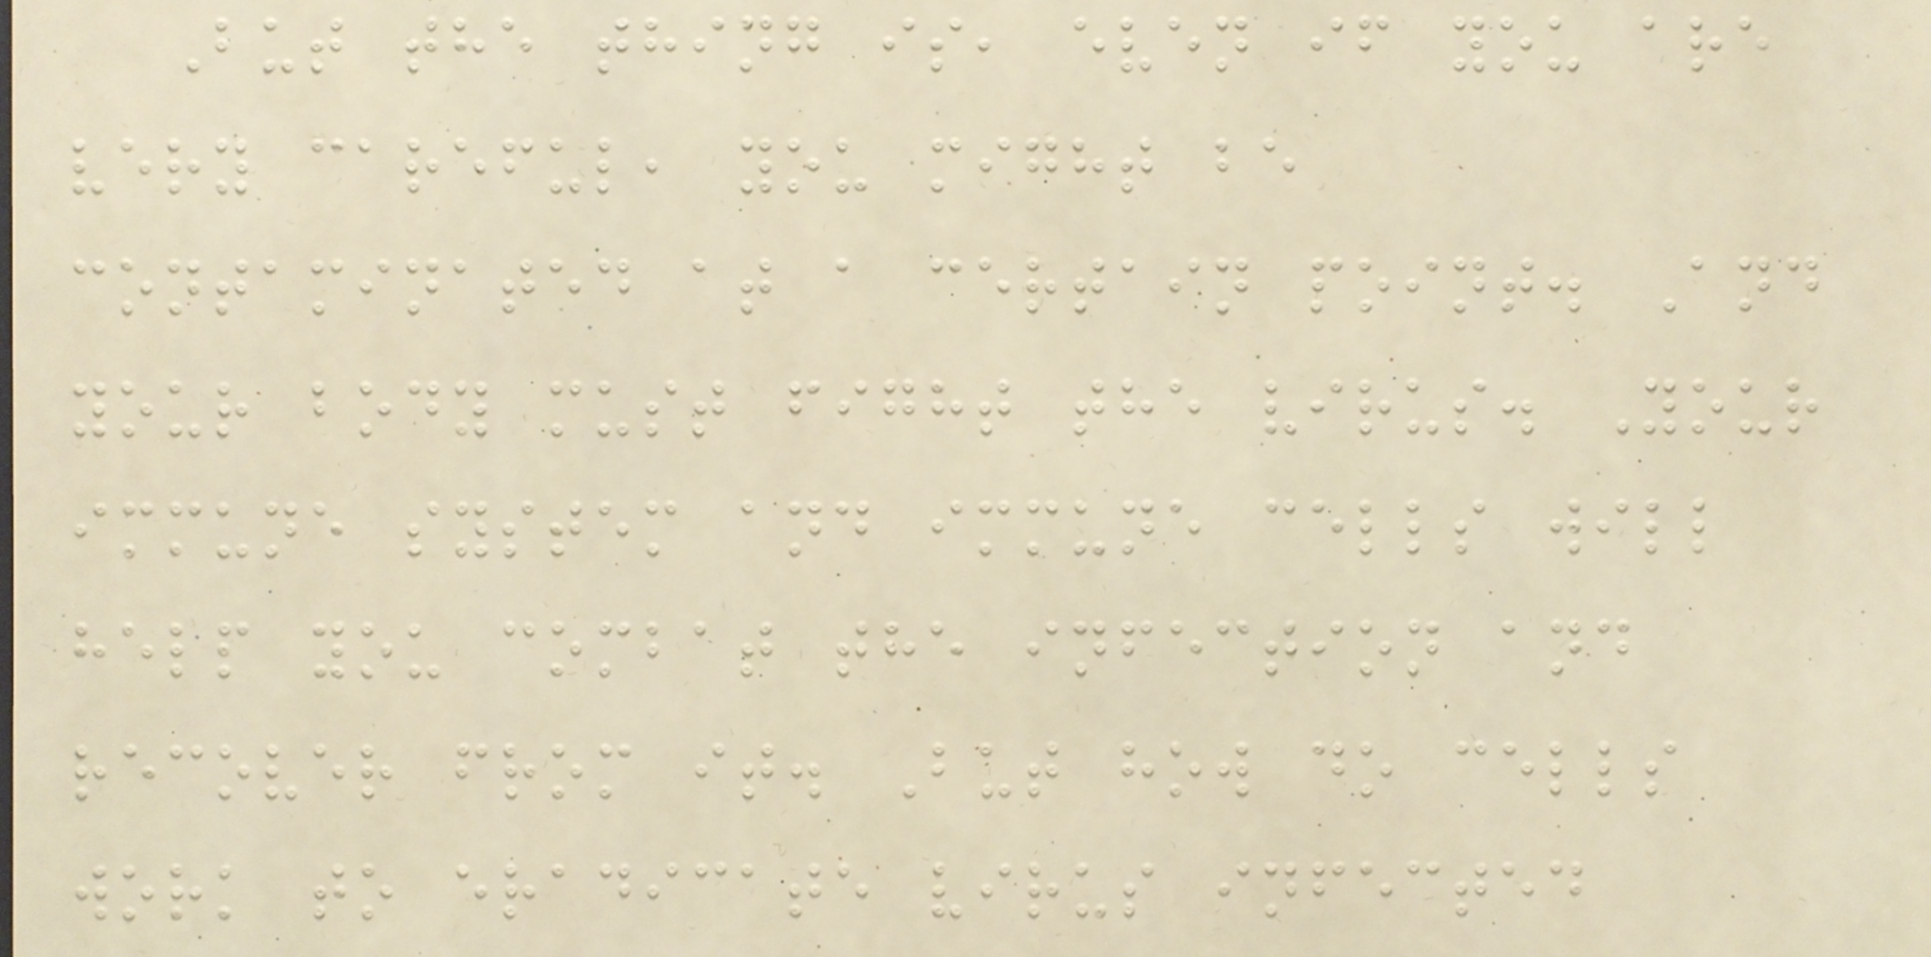But the thing is, even if you are
very careful, you might be
contaminated at a certain point. And
your body must fight the virus. Your
immune system and immune cells will
help you combat the infection and
recover from it. But how do cells
work to eradicate virus infected
